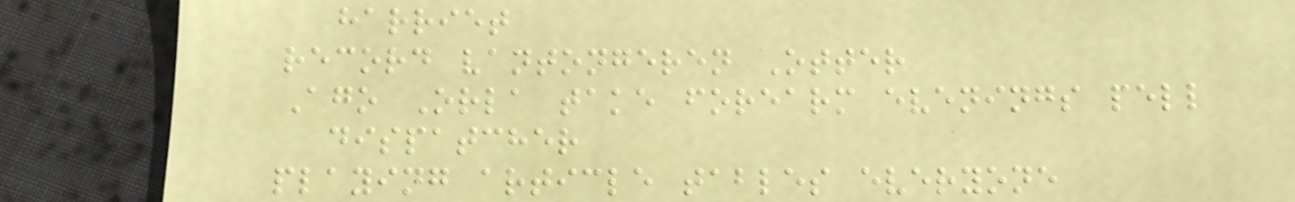harriet
record vantongeren Otter
Ago Orla take forearm evenings pell
dispatcher
playing article tables everyone
